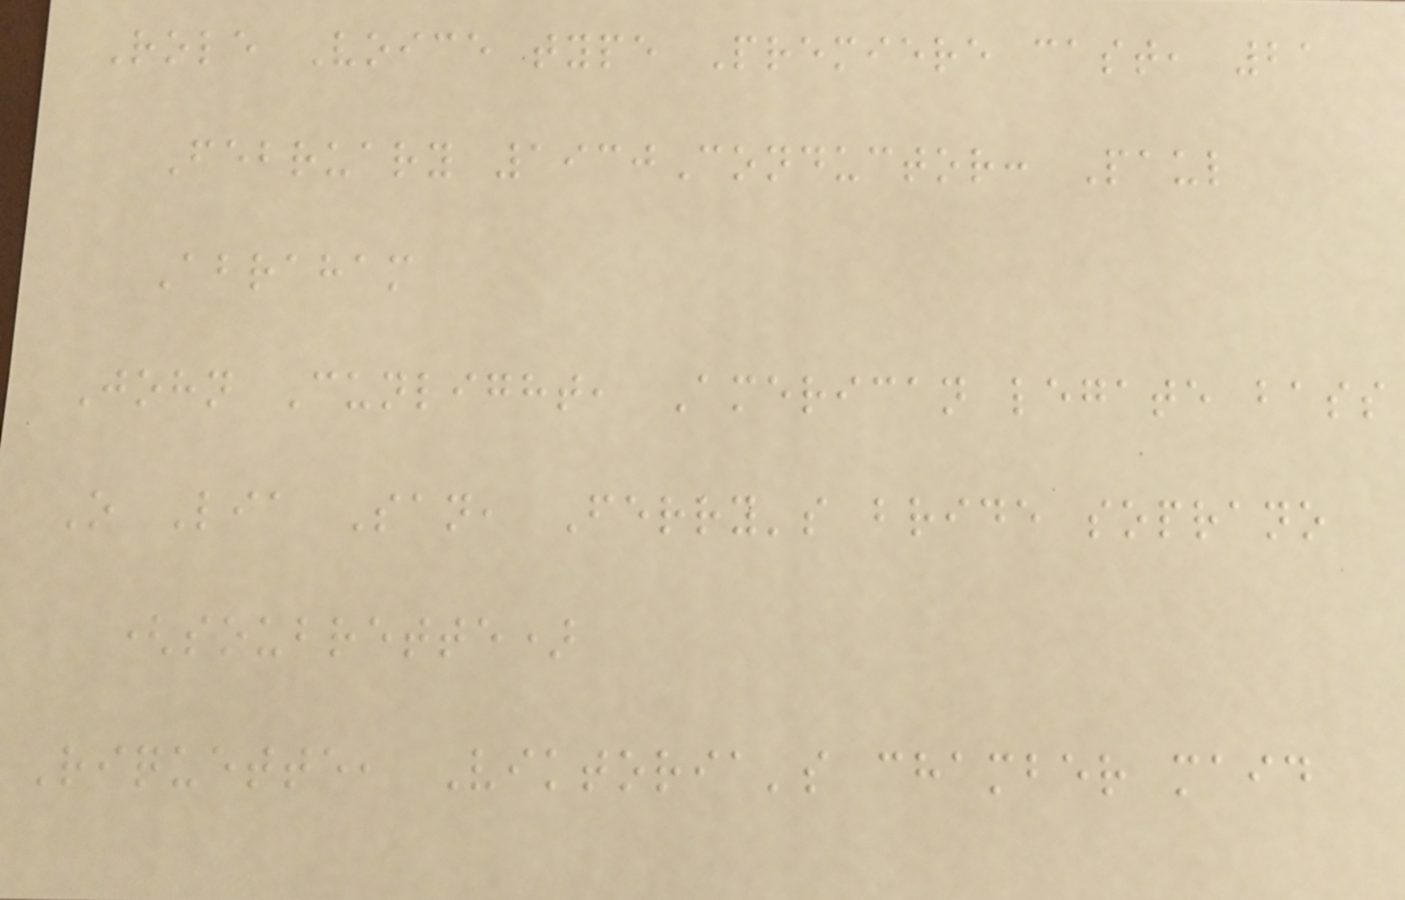Role Voice type Premiere cast, 21
February 1930Conductor: Paul
Abraham
John Cunlight, American legate bass
O Lia San, Ferry's bride soprano
(soubrette)
Riquette, Viktoria's chamber maid
